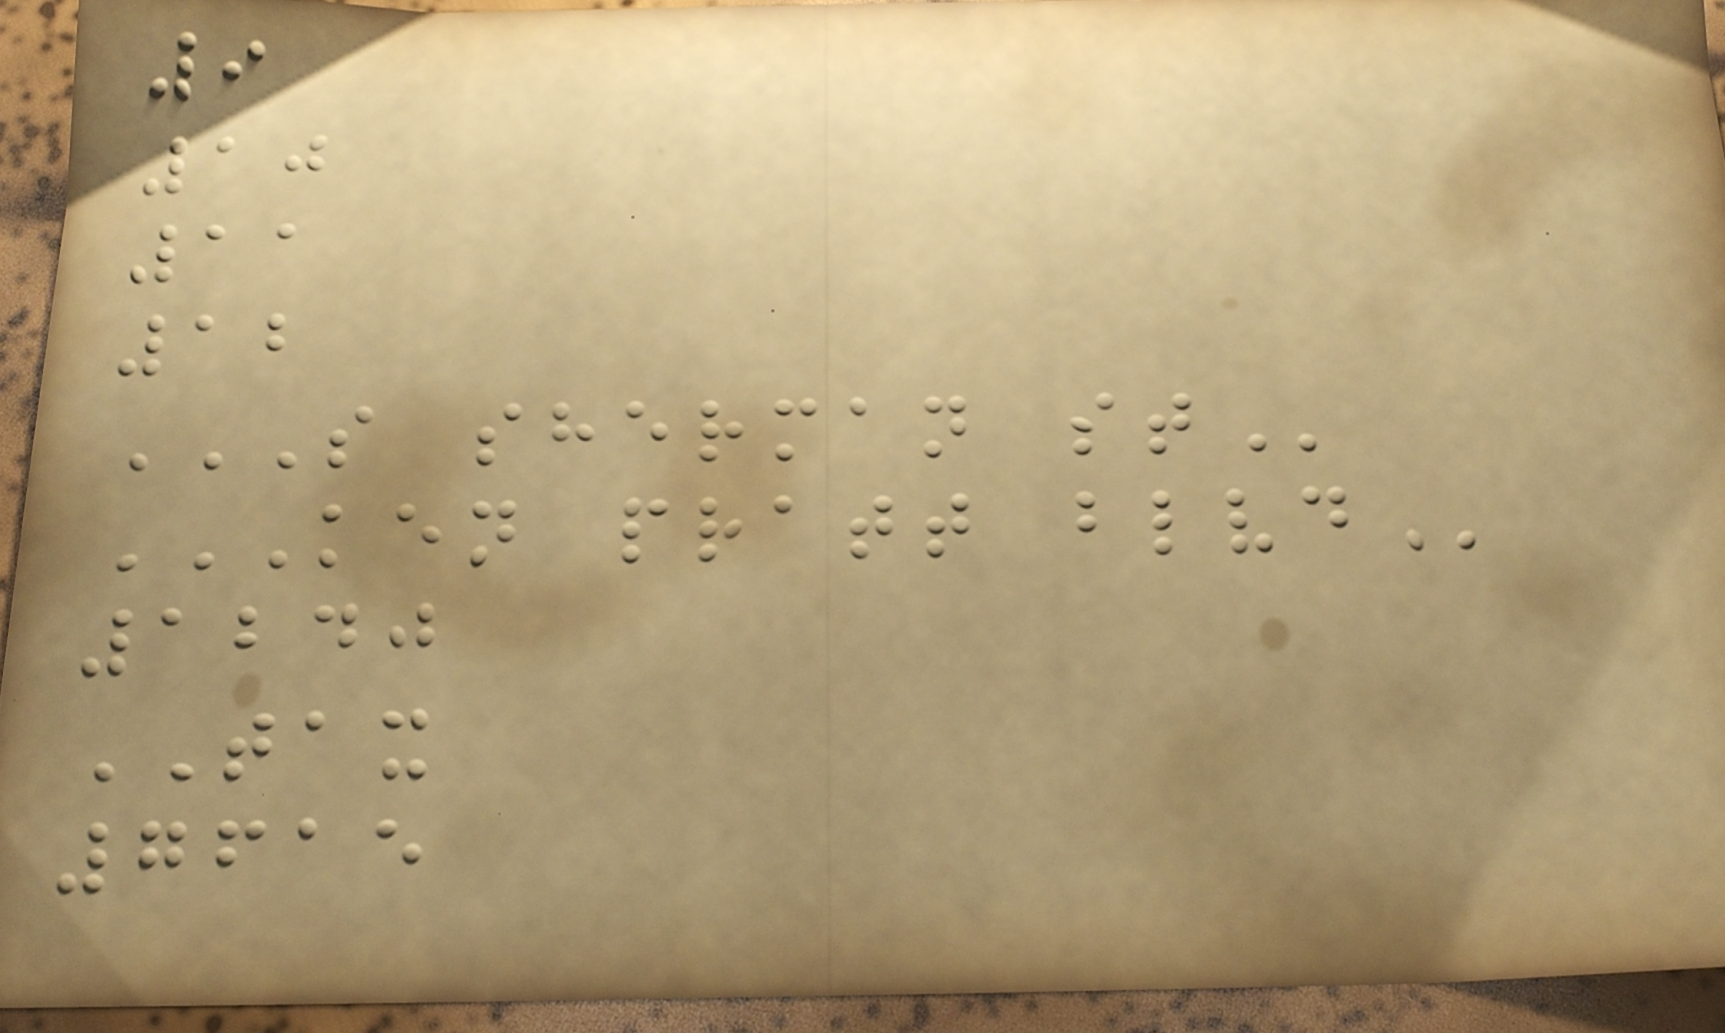9
10
11
12
S SHERMAN ST
KEN PRATT BLVD
1240
TAX
7615
